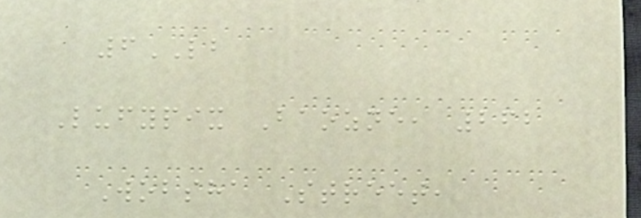6LB
Lufypix Baozne, 262
Wobsha Street,
